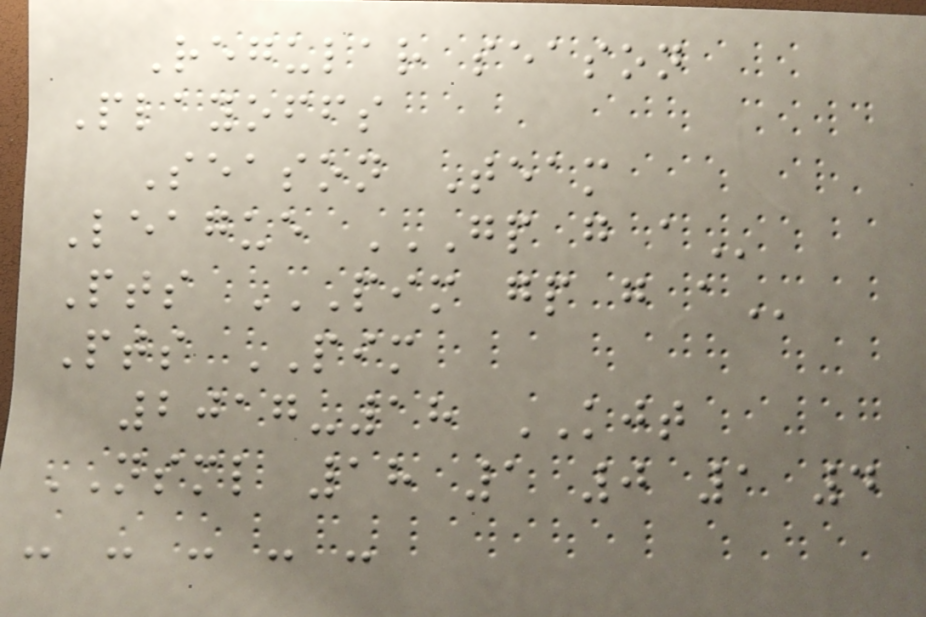Regular season
Playoffs
Season Team
League GP G A
Pts PIM GP G A
Pts PIM
2017-18 KJT
NSML 18 1 0 1 4
- - - - -
